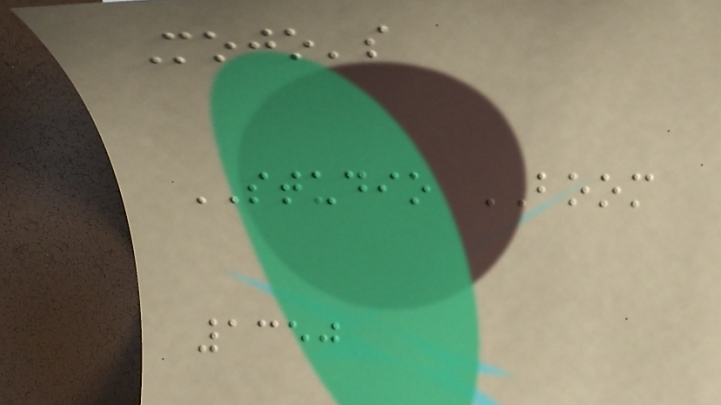Mojo's
STUDIO BOOM
1350
